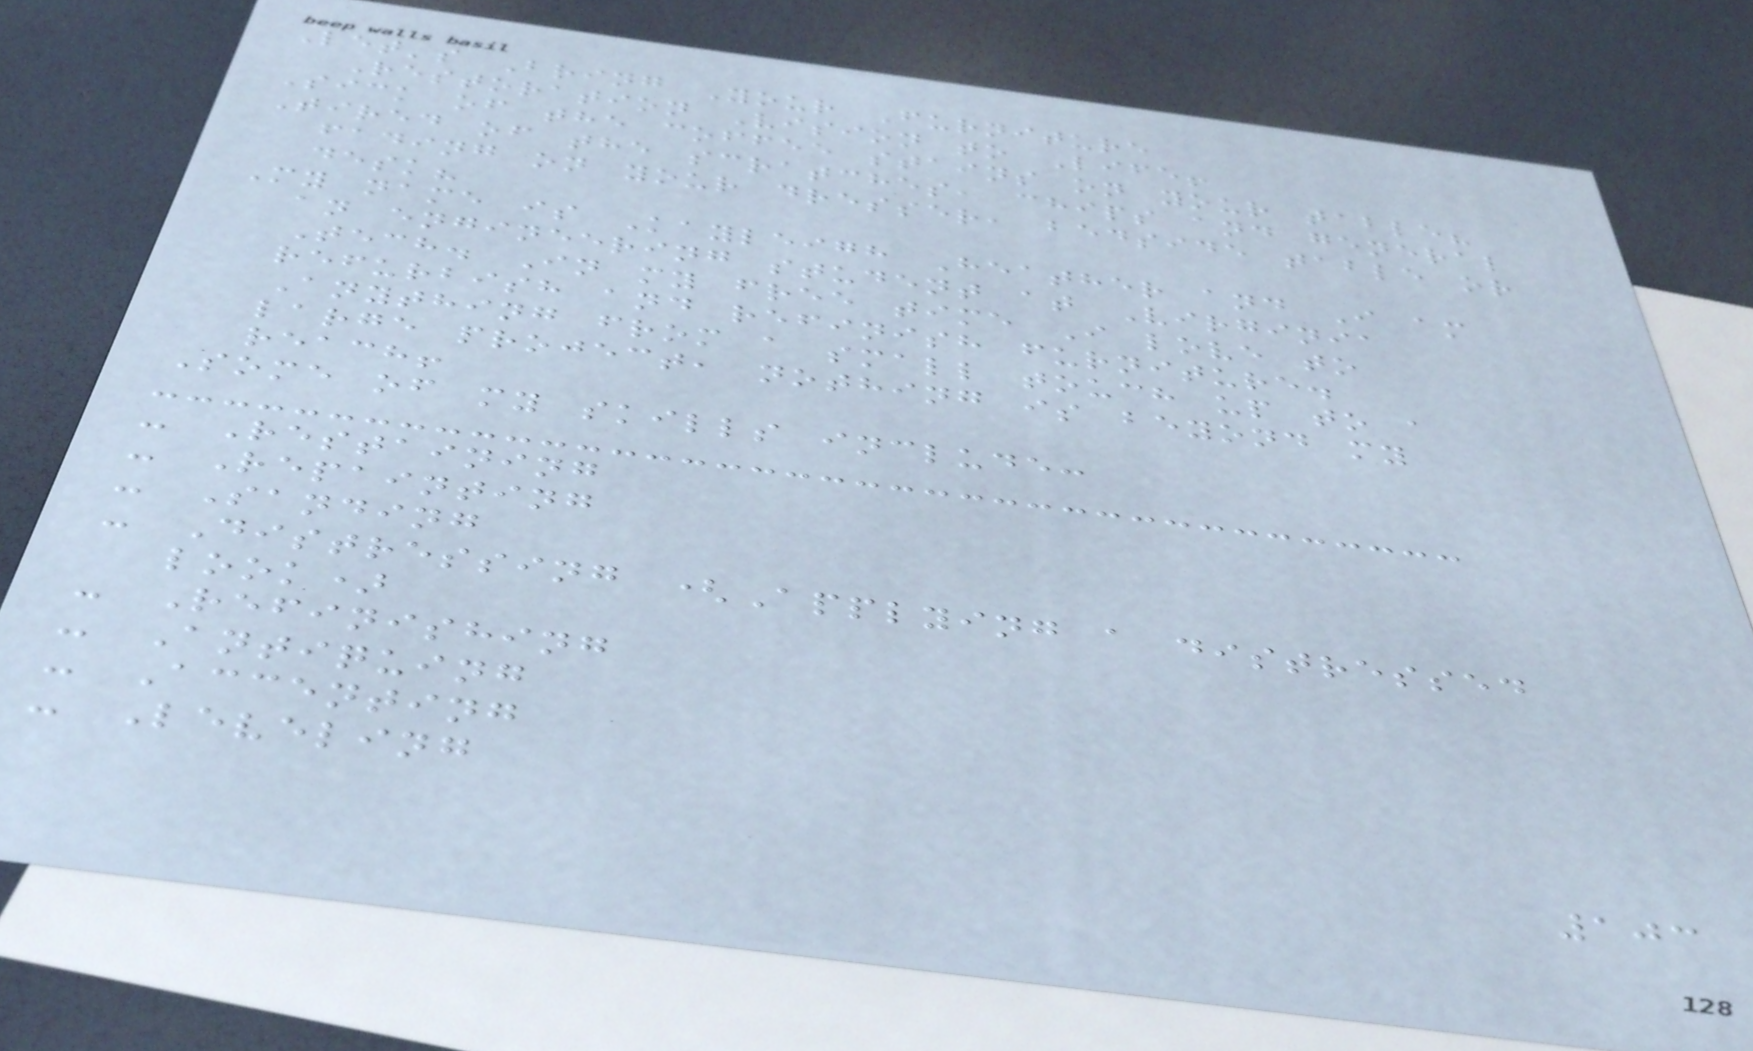Let's Bring Your Furniture
Restoration Vision to Life!
Sick of the coffee stains on your table?
Tired of the scratches, chips and general
fading on your dresser, bedside table or
desk?
My name is Kayleigh Heather and I am
an engineering student at Virginia
Tech. In my free time I love to
refurbish and refinish furniture.
Anything from a small touch up to a
large project, nothing is beyond my
reach!
Some of my skills include:
- Restaining
- Repainting
- Sanding
- Distressing (Applying a distressed
look)
- Refinishing
- Antiquing
- Accenting
- Leveling
103
